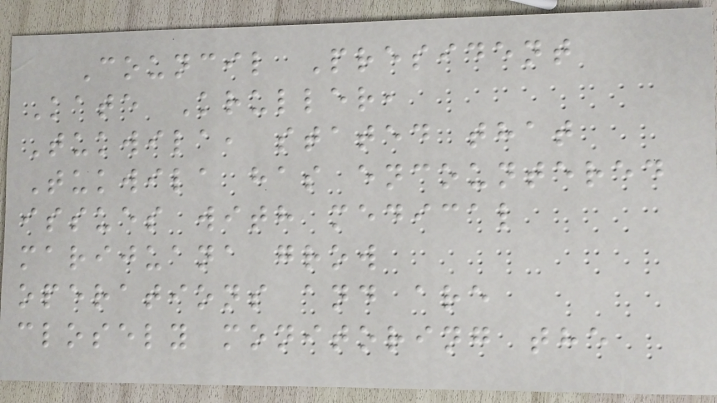Council President
Kate Kruller,
Tukwila, stated that
Tukwila has encountered
issues with medical
marijuana grow
operations and are
closely monitoring the
